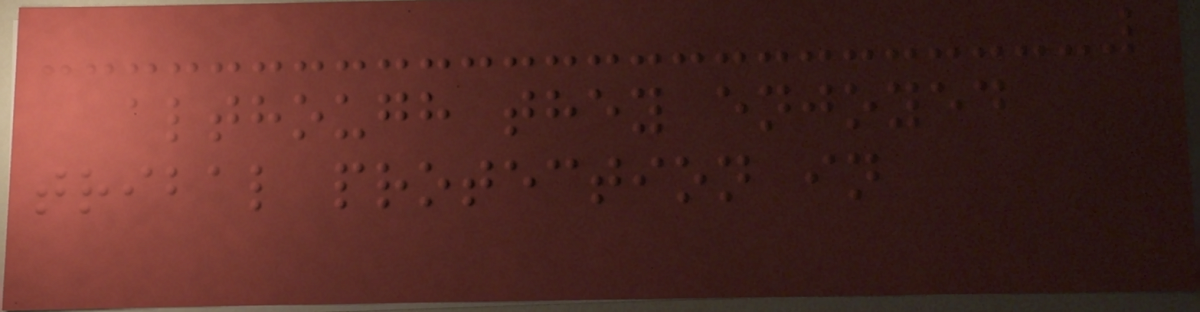although they enjoyed
tribal protection in
